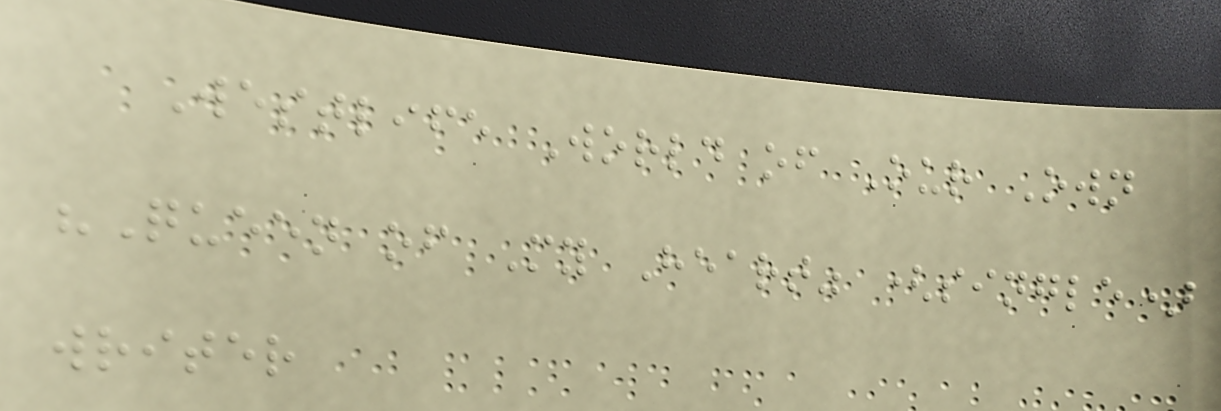Westlife World of Our Own
"Queen of My Heart" (single)
writer
